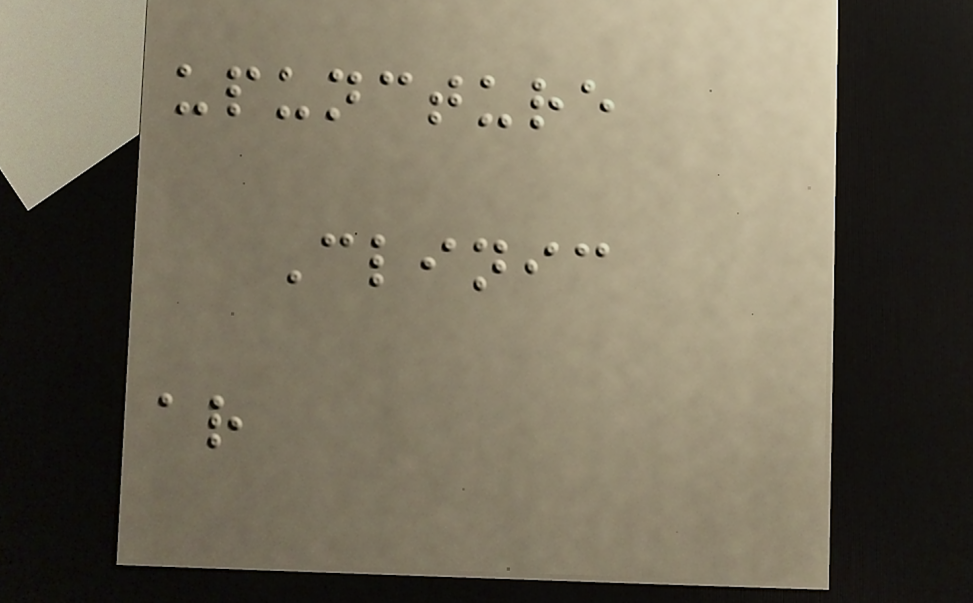upuncture
Clinic
ar
